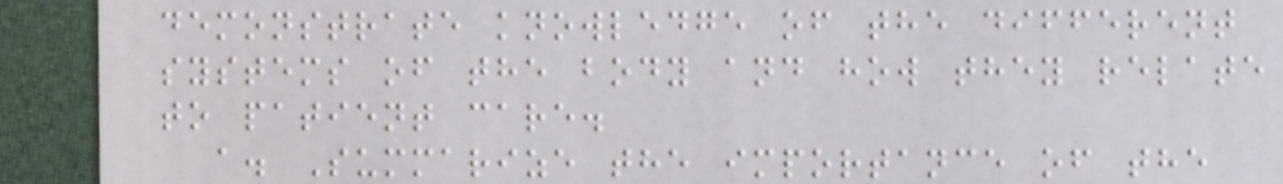demonstrate knowledge of the different
systems of the body and how they relate
to patient care.
a. Summarize the importance of the
